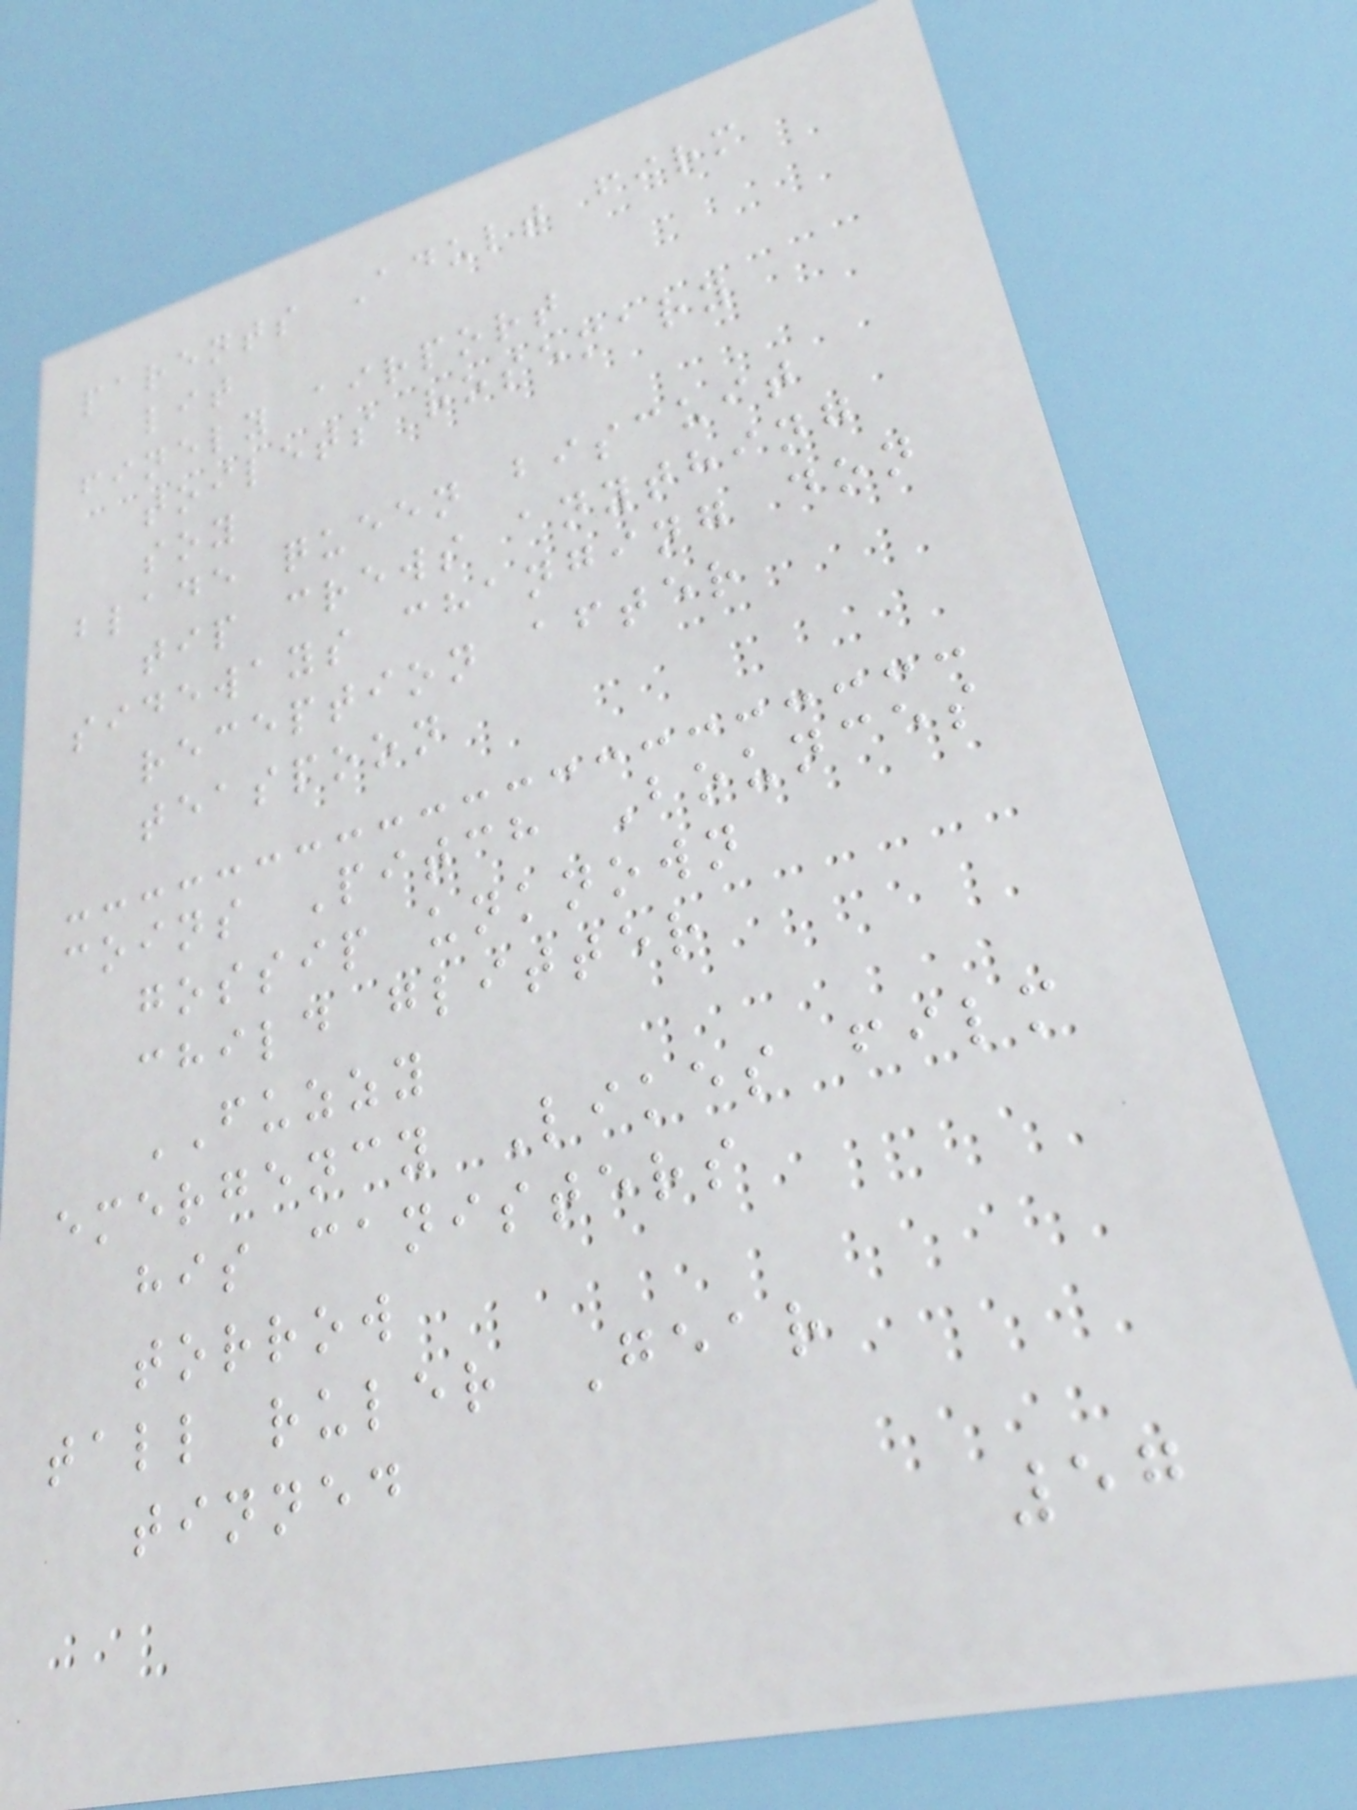parents Adult firm
lit
finely airport
toilets rosemary
soy
blade queen biscuit
tip crews anything
sideways changing don
reception after
teaspoon
coins Pitch Bounces
gossip unknown
child glitter
FUZZY
emergency Likes film
his canisters
torrow
tall ruler Gear
tinned
57
